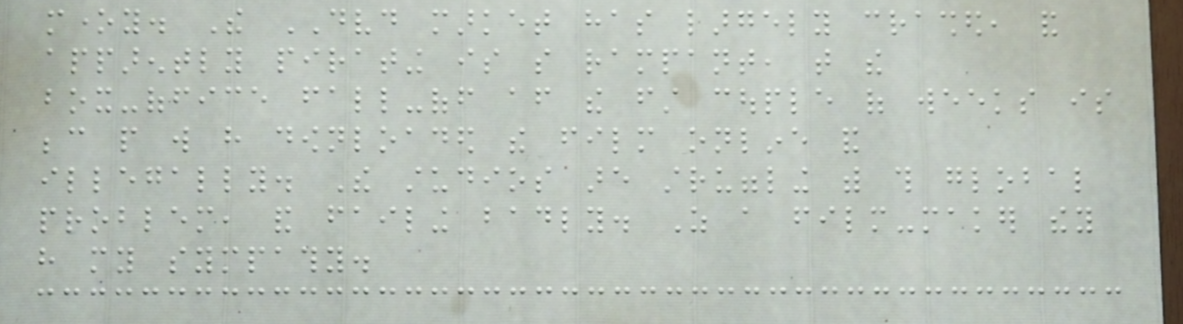money. The DVD market has largely crashed, and
apparently pirating is so rampant, that the
box-office fall-off after the first couple of weeks is
because people will have downloaded the film online and
illegally. The studios are struggling with this global
problem, and failing badly. As a film-maker they
have my sympathy.
